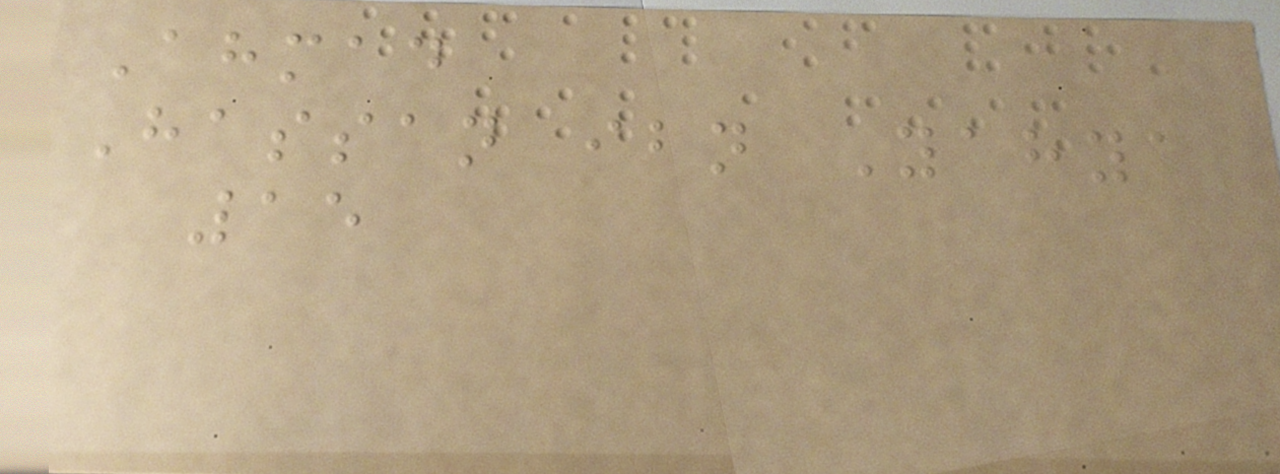Ahmad
Hassan ibn Yahya
15
